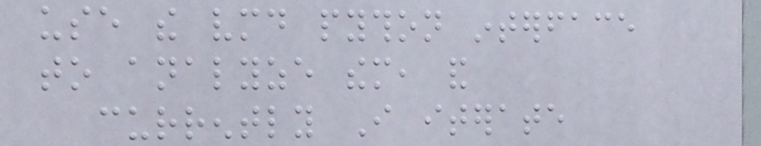use the vmd python interface
to analyze them, and
currently I iterate
